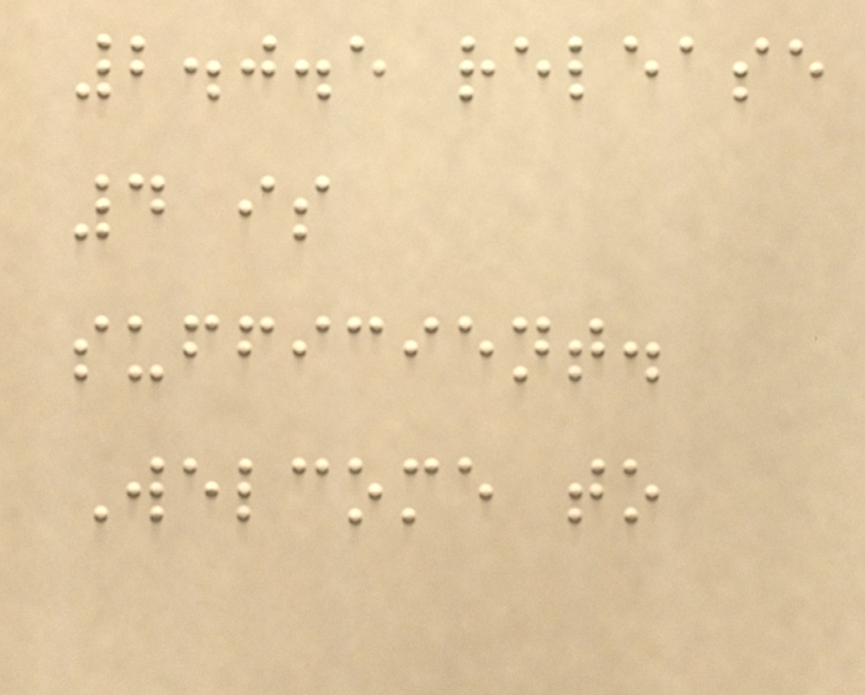2.0.5 release
4 is
sufficient.
Welcome to
